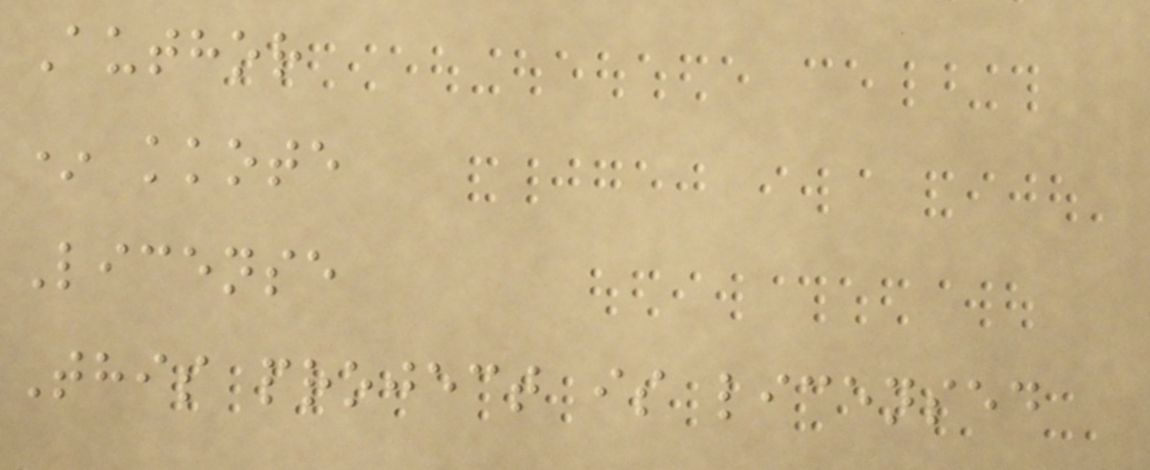Author
* kkote
License
This project is licensed
